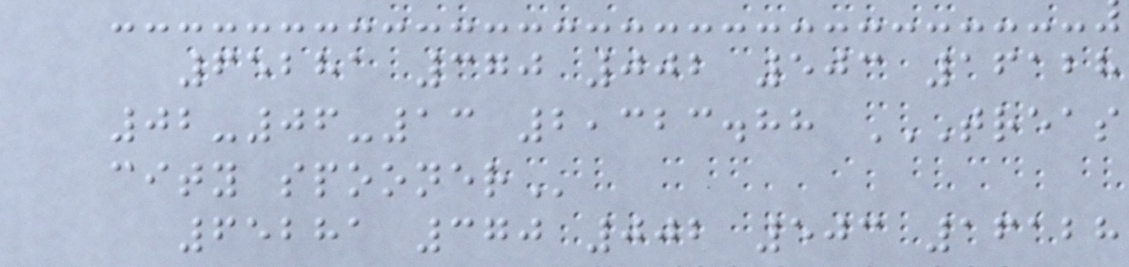65281 370 002 503 16128
02-06-13 2,323.88 TREAS
CITY SPOONER
65281 370 002 503 16128
